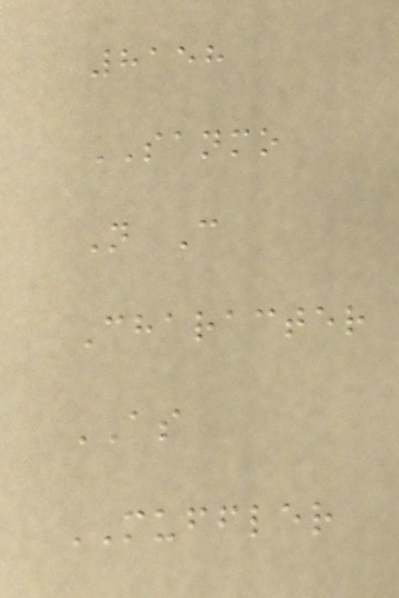8158
SANMO
N C
Character
AS
MUFFLER
